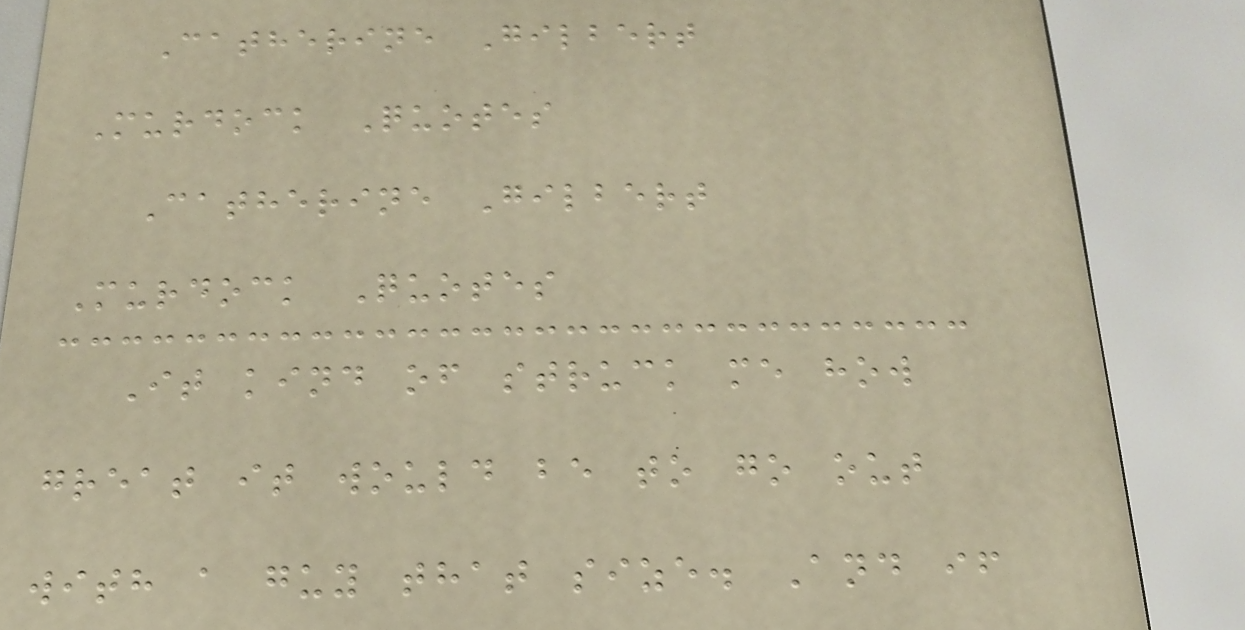Catherine Gilbert
Murdock Quotes
Catherine Gilbert
Murdock Quotes
It kind of struck me how
great it would be to go out
with a guy that size. And if
